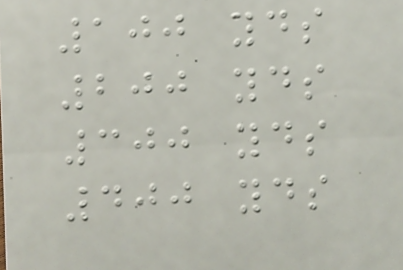100 yds
200 yds
300 yds
400 yds
